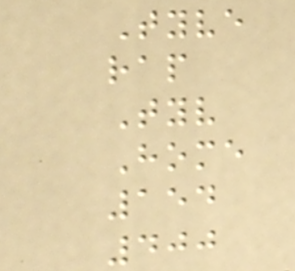Tyve
rap
Tyv
Home
154
400
